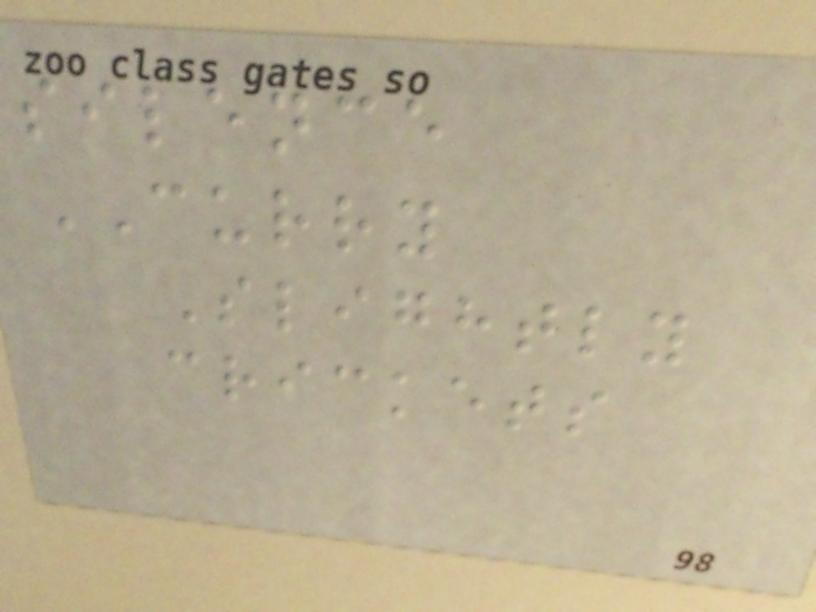silence
CURRY
Slightly
crickets
